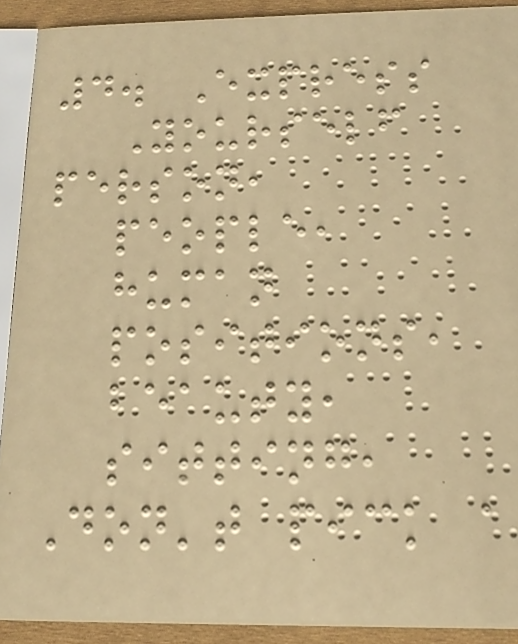4. Express
Yourself
person,
people,
human
positions,
beauty,
sitting,
Don't pick a
